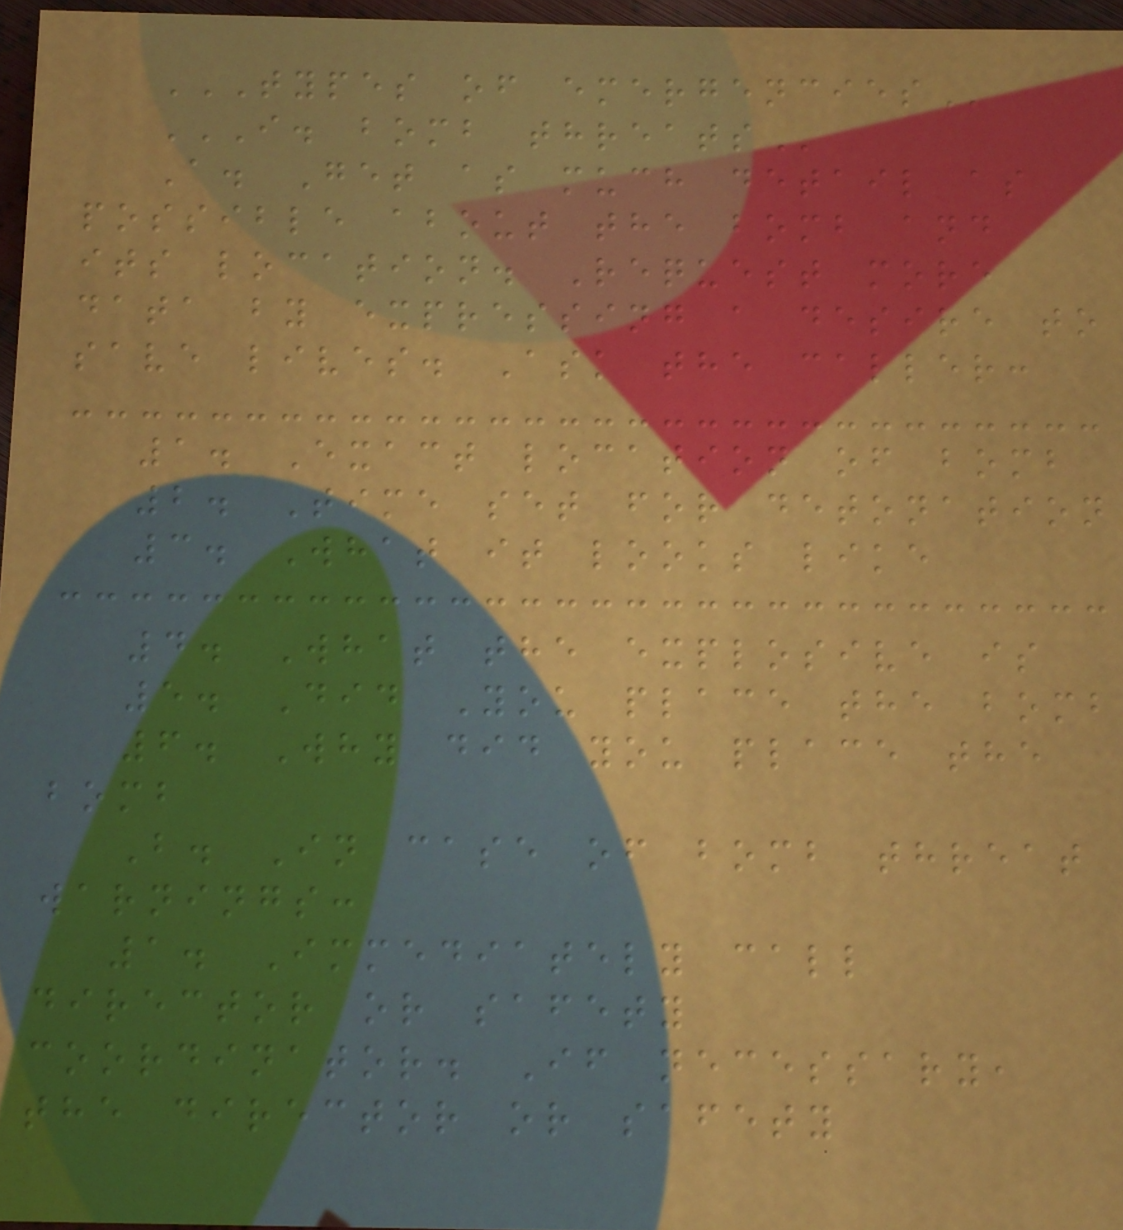TYPES OF EMERGENCIES
I. BOMB THREATS
A. Get as much detail as
possible about the bomb and
its location. Request more
data by expressing a desire to
save lives. Ask the caller:
1. Exact location of bomb
2. Time set for detonation
3. What it looks like
4. What the explosive is
5. Did You place the bomb
6. Why did you place the
bomb
B. In case of bomb threat
warnings:
1. Immediately call
director or safety
coordinator. If necessary,
the director or safety
